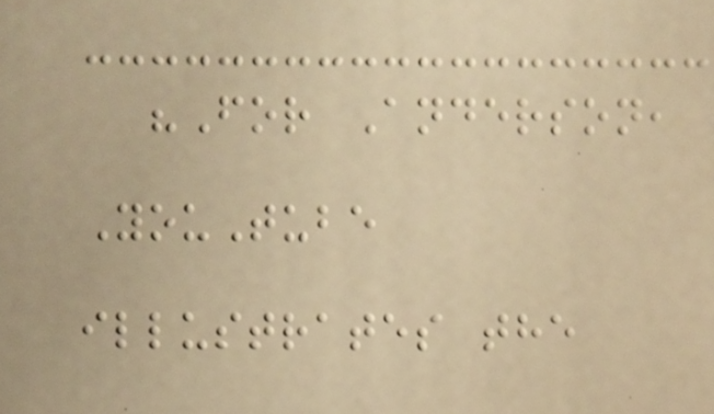"For Anderson,
YouTube
illustrates the
